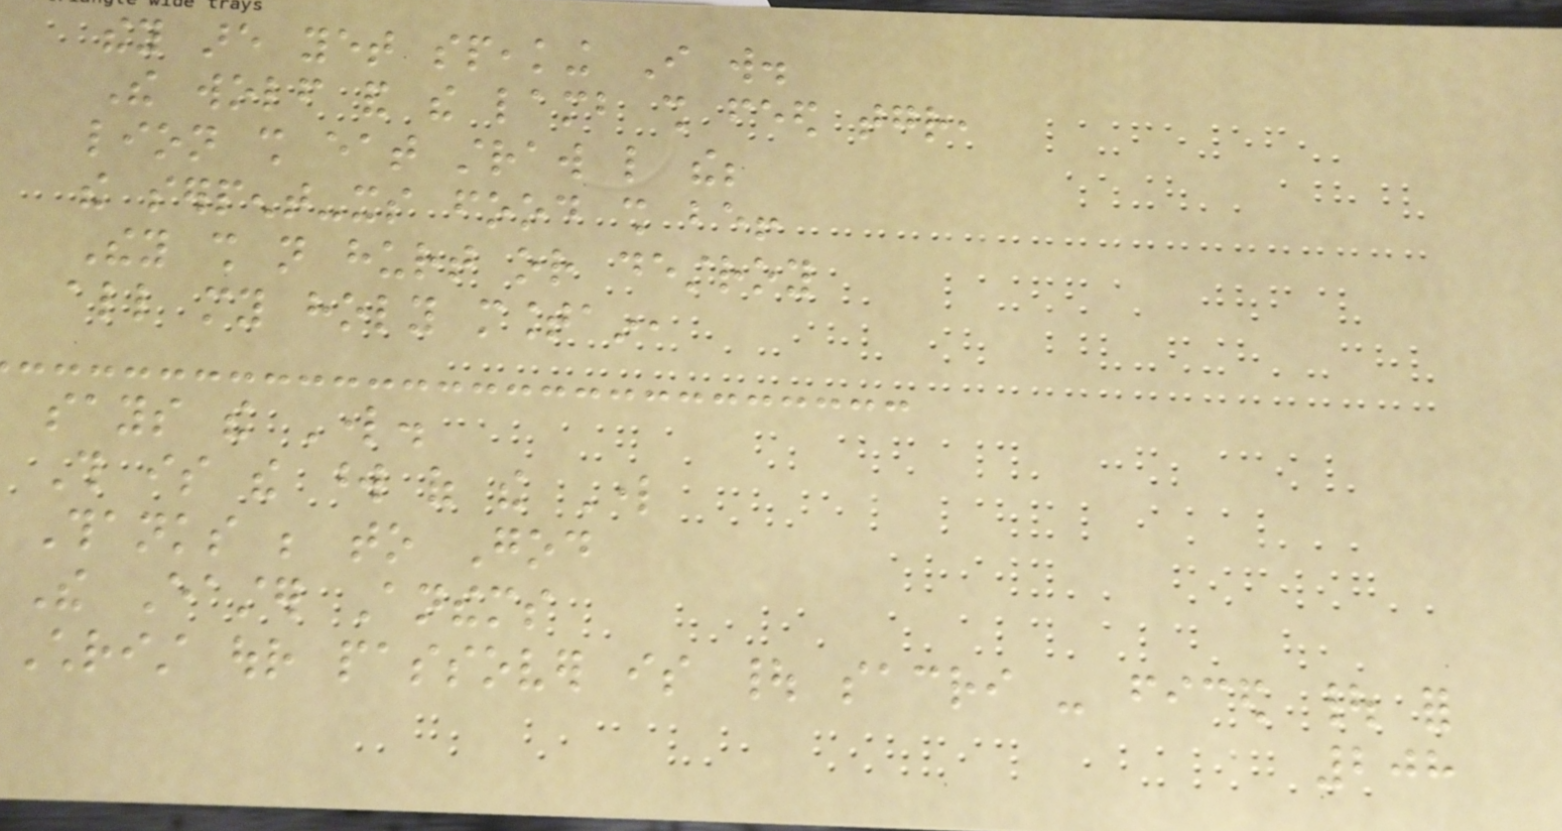they are yet speaking I will.
The wolf and the lamb shall feed together,
lion shall eat straw like the;
the serpent-its food shall be!
They shall not hurt or destroy
all my holy mountain,
says the Lord.
This is the word of the Lord
Thanks be to God
The Easter Anthems
Christ our passover is | sacri - ficed | for
208
